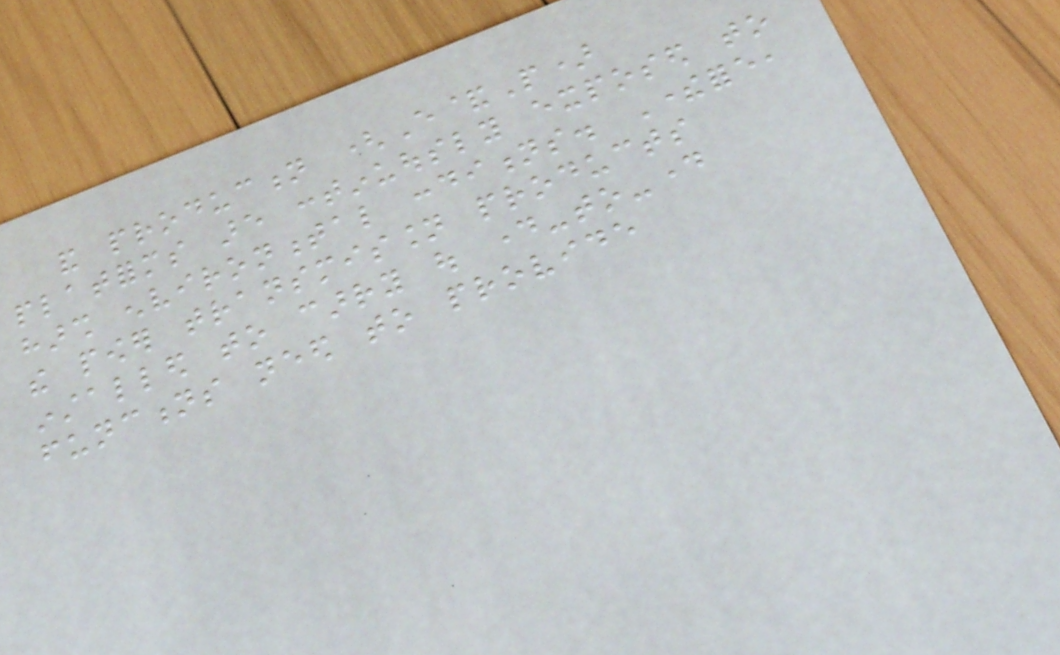and production (E&P)
platforms are continuously exposed to
harsh environmental conditions. Therefore,
the power transmission products
installed to carry out day-to-day
functions need to provide
